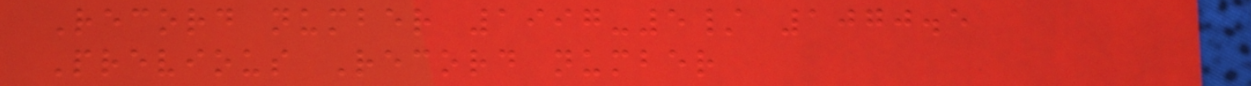Record number 1997-5/ 1070.5
Previous Record number
